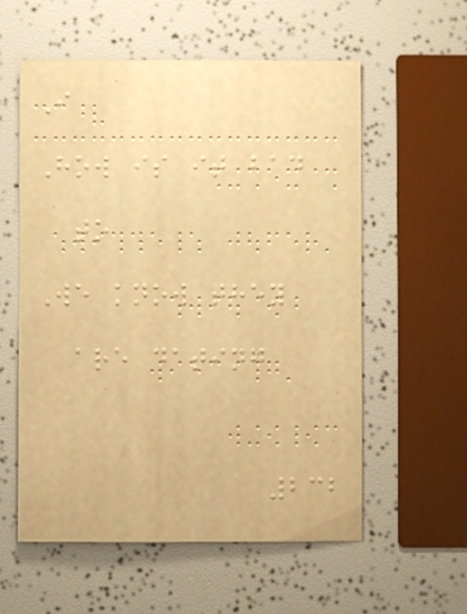I
How is it bad
to
We know they
are dating
232
